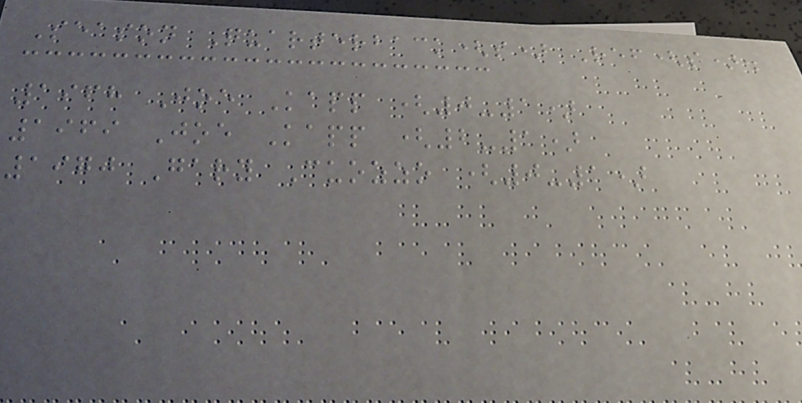Season Quarterback(s) Ref(s).
1968 Joe Kapp (0-1)
1969 Joe Kapp (2-1)
1970 Gary Cuozzo (0-1)
